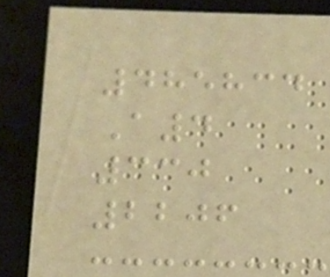485834
A4
330
2206
